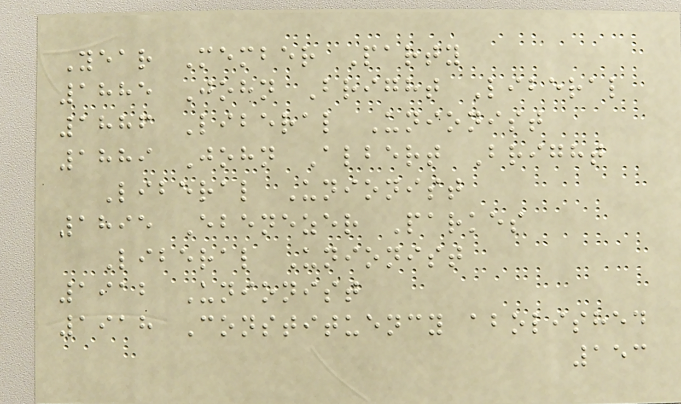Year Member Party
1885 John Bright Liberal
1886 Liberal Unionist
1889 John Albert Bright
Liberal Unionist
1895 Ebenezer Parkes
Liberal Unionist
1912 Unionist
1918 Constituency abolished
153
